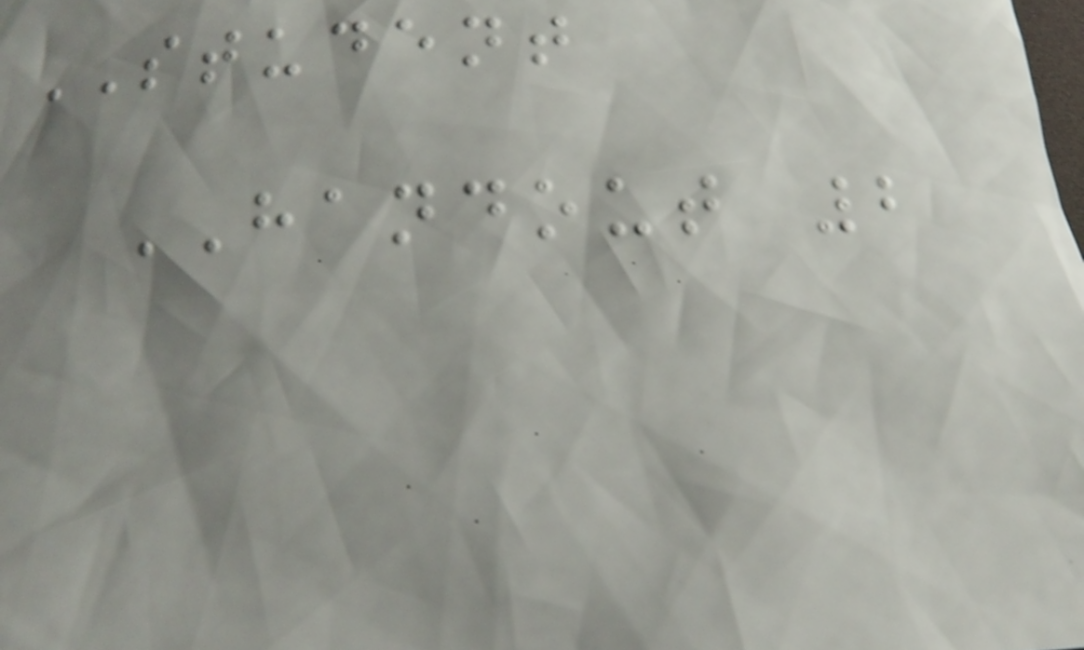STUDENT
HANDOUT 2
